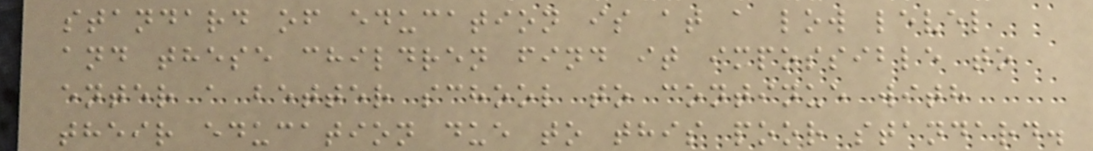standard of education is at a low level
and these children find it impossible to
enter a better school to continue with
their education due to this poor standard.
